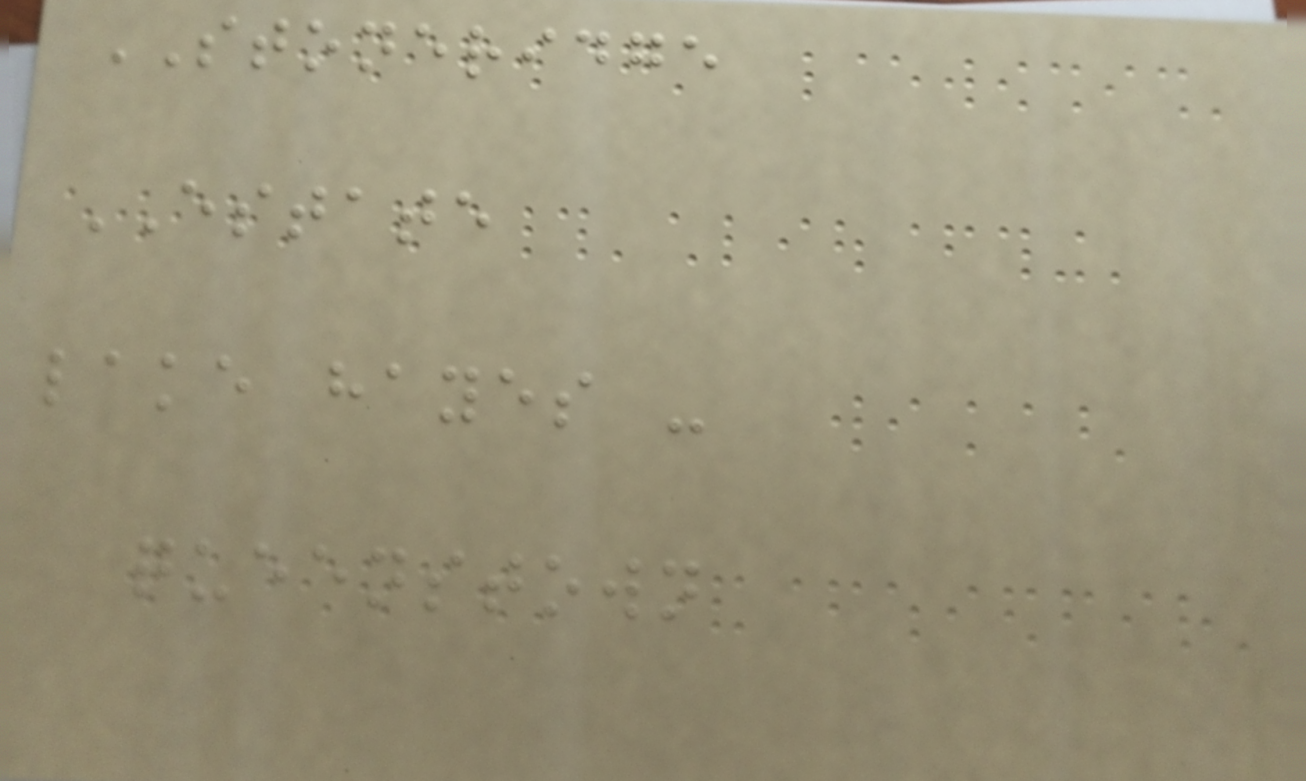STONERIDGE
ESTATE
lake hayes -
queenstown
